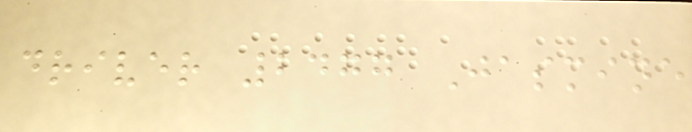driver 2477 Jasmine
